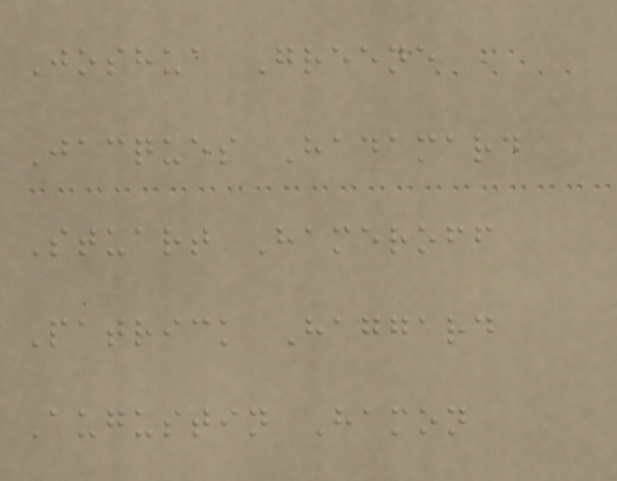Joshua Greene
Jacques Hadamard
Stuart Hameroff
Patrick Haggard
Augustin Hamon
